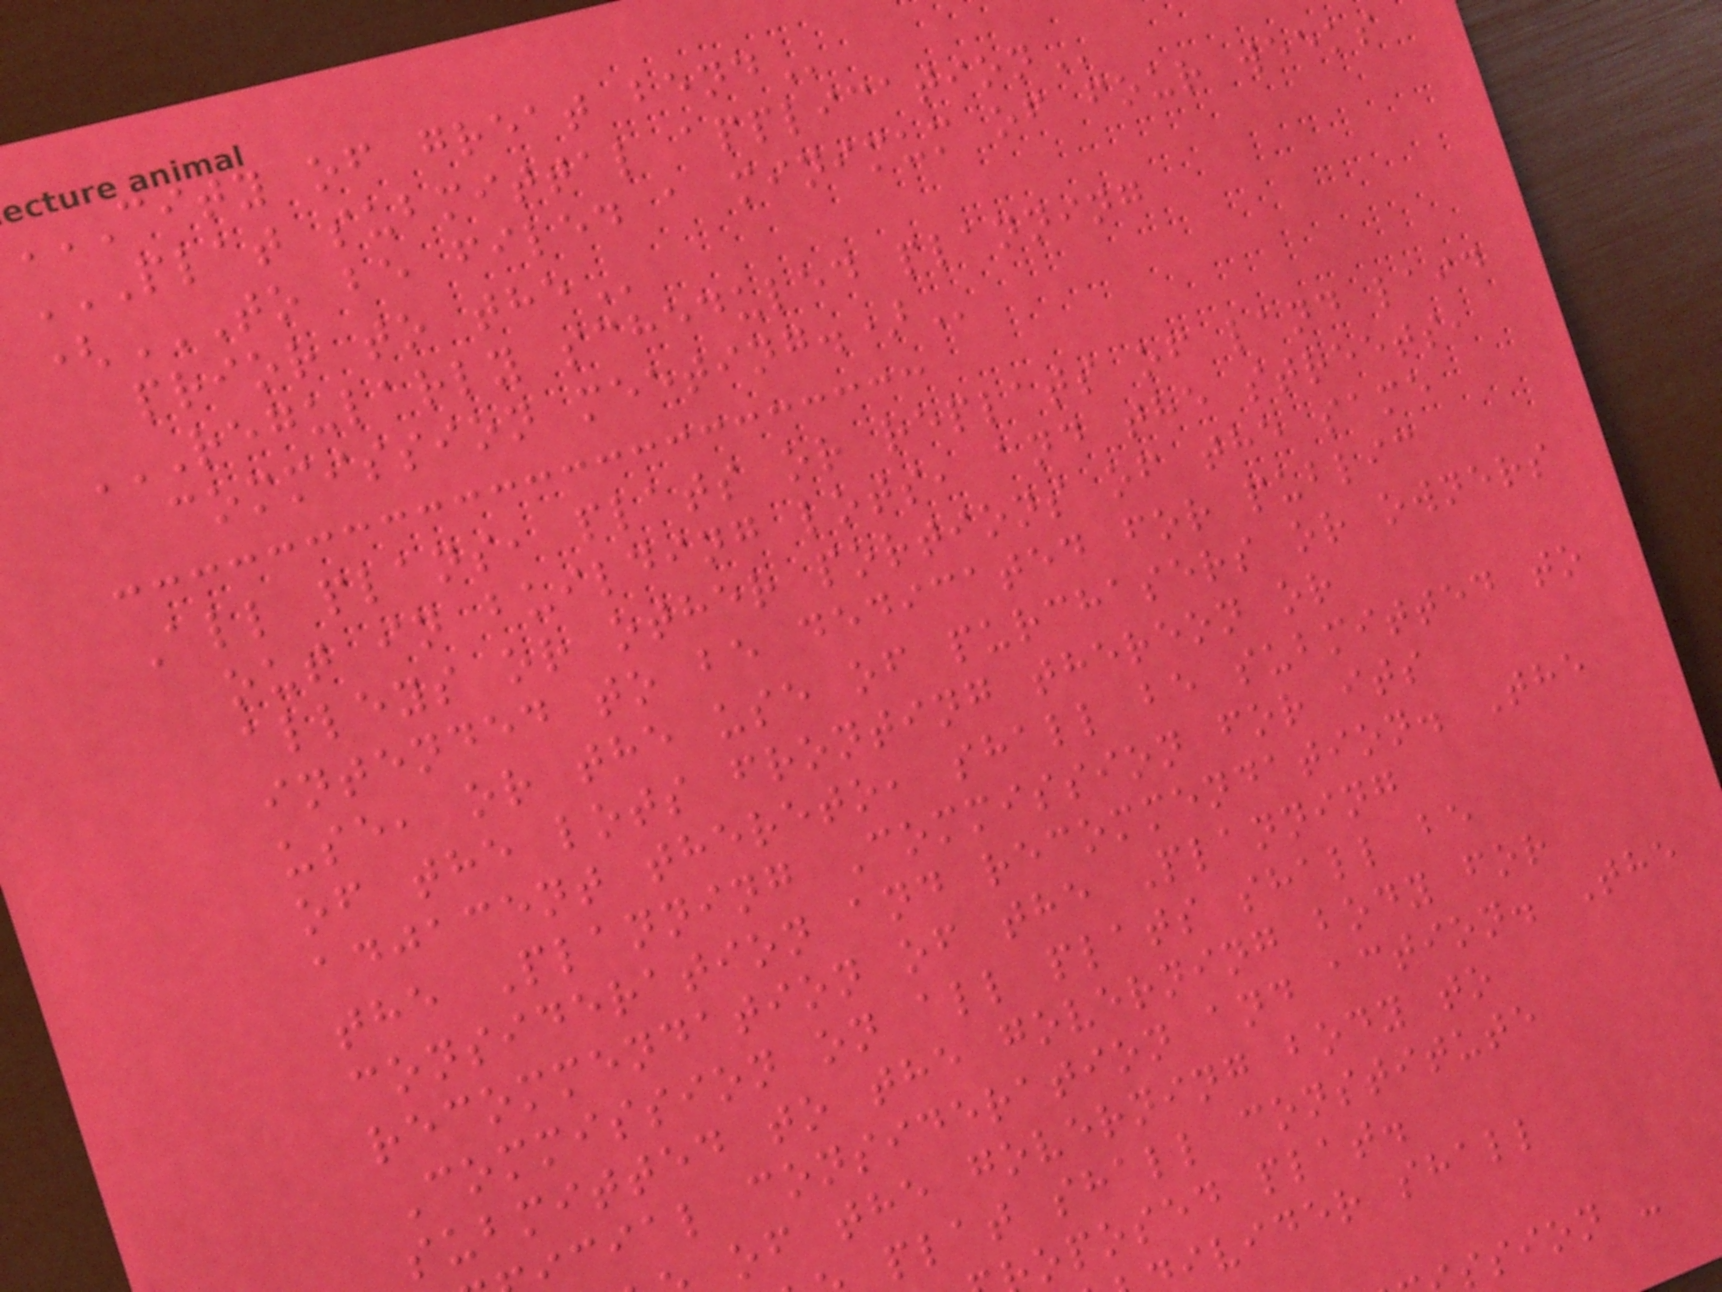CITY of great
PLAT SUBMITTAL APPLICATION
(TO BE FILED A MINIMUM OF FOUR WEEKS
prior to
REGULARLY SCHEDULED PLANNING
commission
All plans, plats or replats of land laid
out in building lots, and the streets,
alleys or other portions of the same
intended to be dedicated for public
use, or the use of purchasers or owners
of the lots fronting thereon or
adjacent thereto, shall be submitted to
the Planning Commission for its
consideration and recommendation. The
recommendation of the Planning
Commission on all plats shall be
submitted to the governing body for
cial consideration and action. The
of the governing body to
plat shall constitute
oposed plat.
ivider shall
